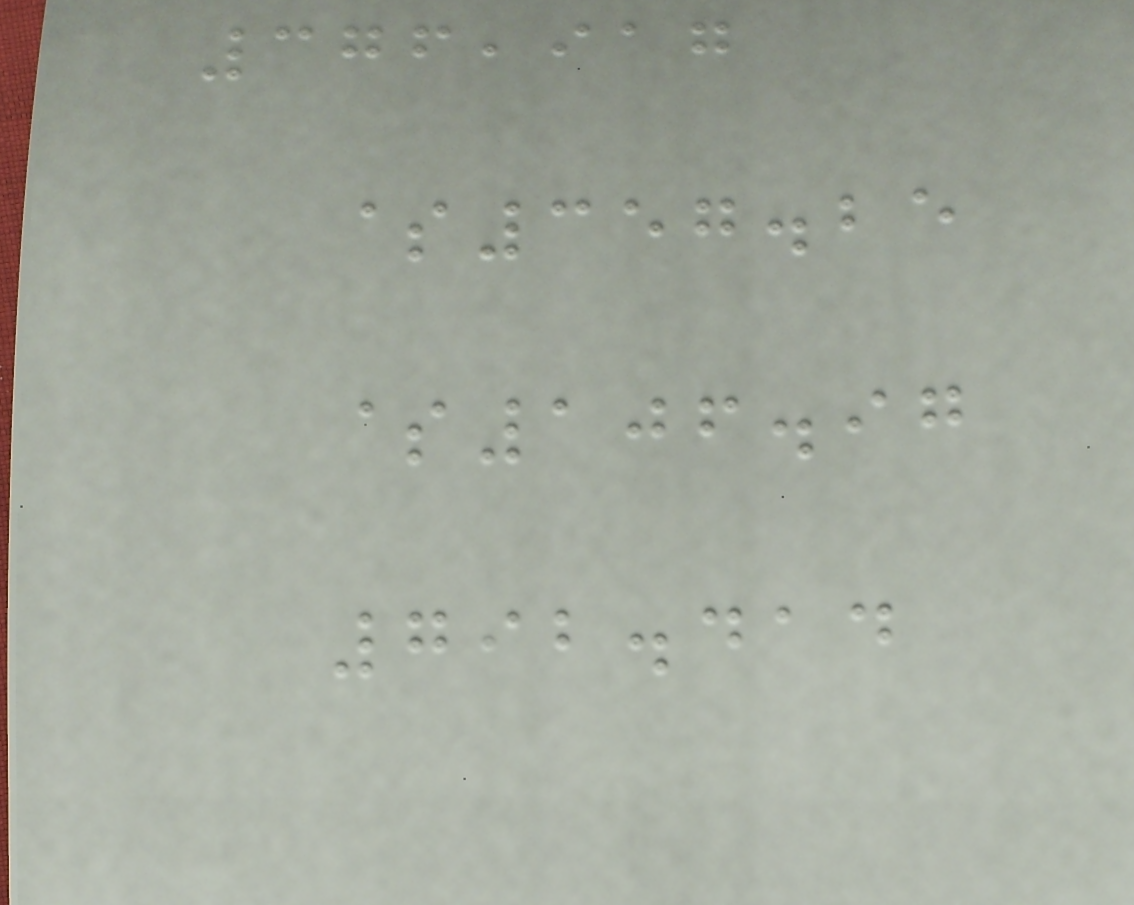376,917
$357.25
$106.97
792.414
